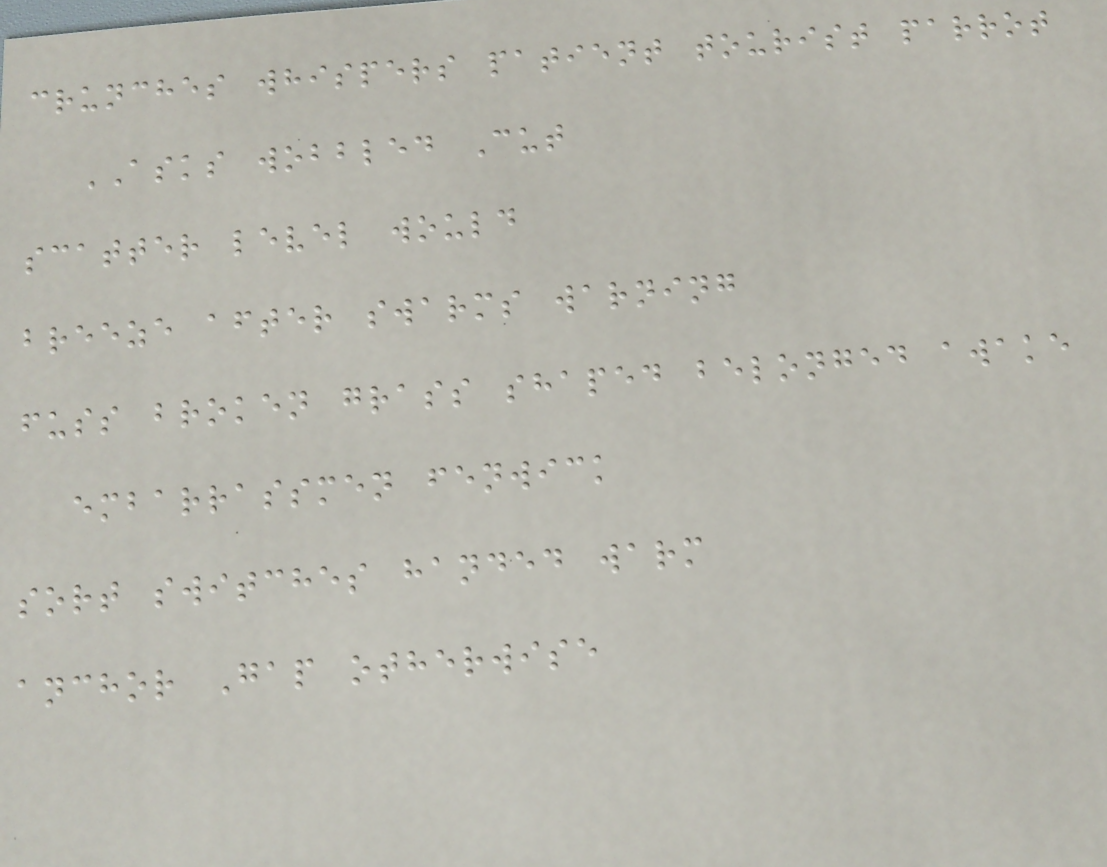crunches whispers patient tourist parrot
ASKS wobbled Cut
scatter level would
breeze after swarms warning
fuss broken grass shaped belonged awake
embarrassmen fenwick
sort switches handed warm
anchor Gap otherwise
